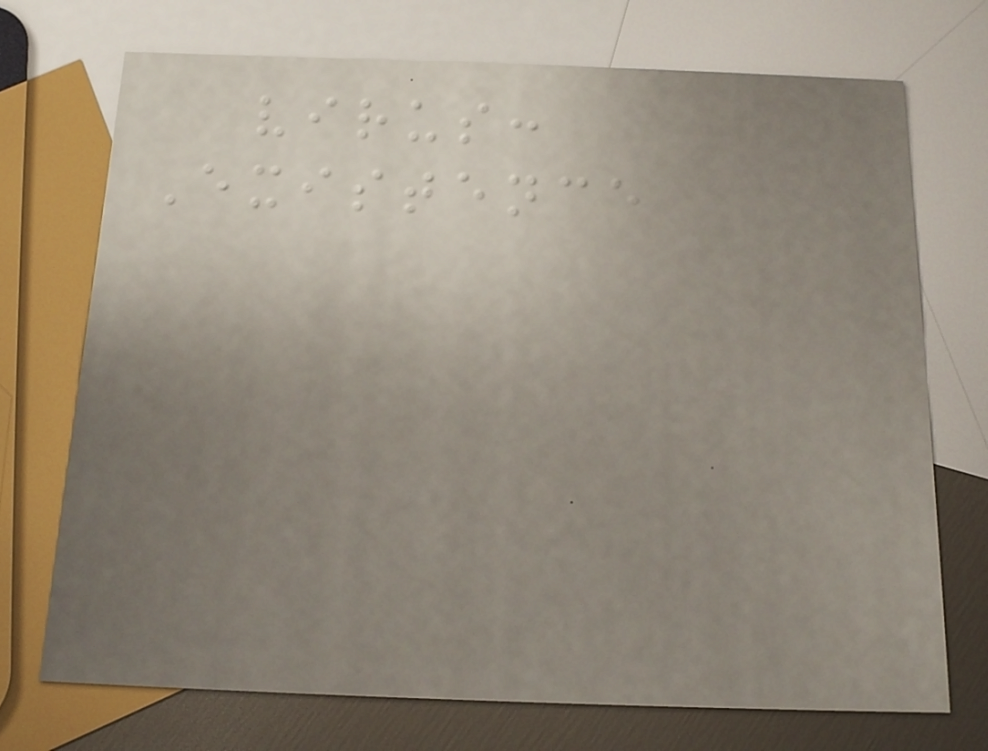virus:
Existence
